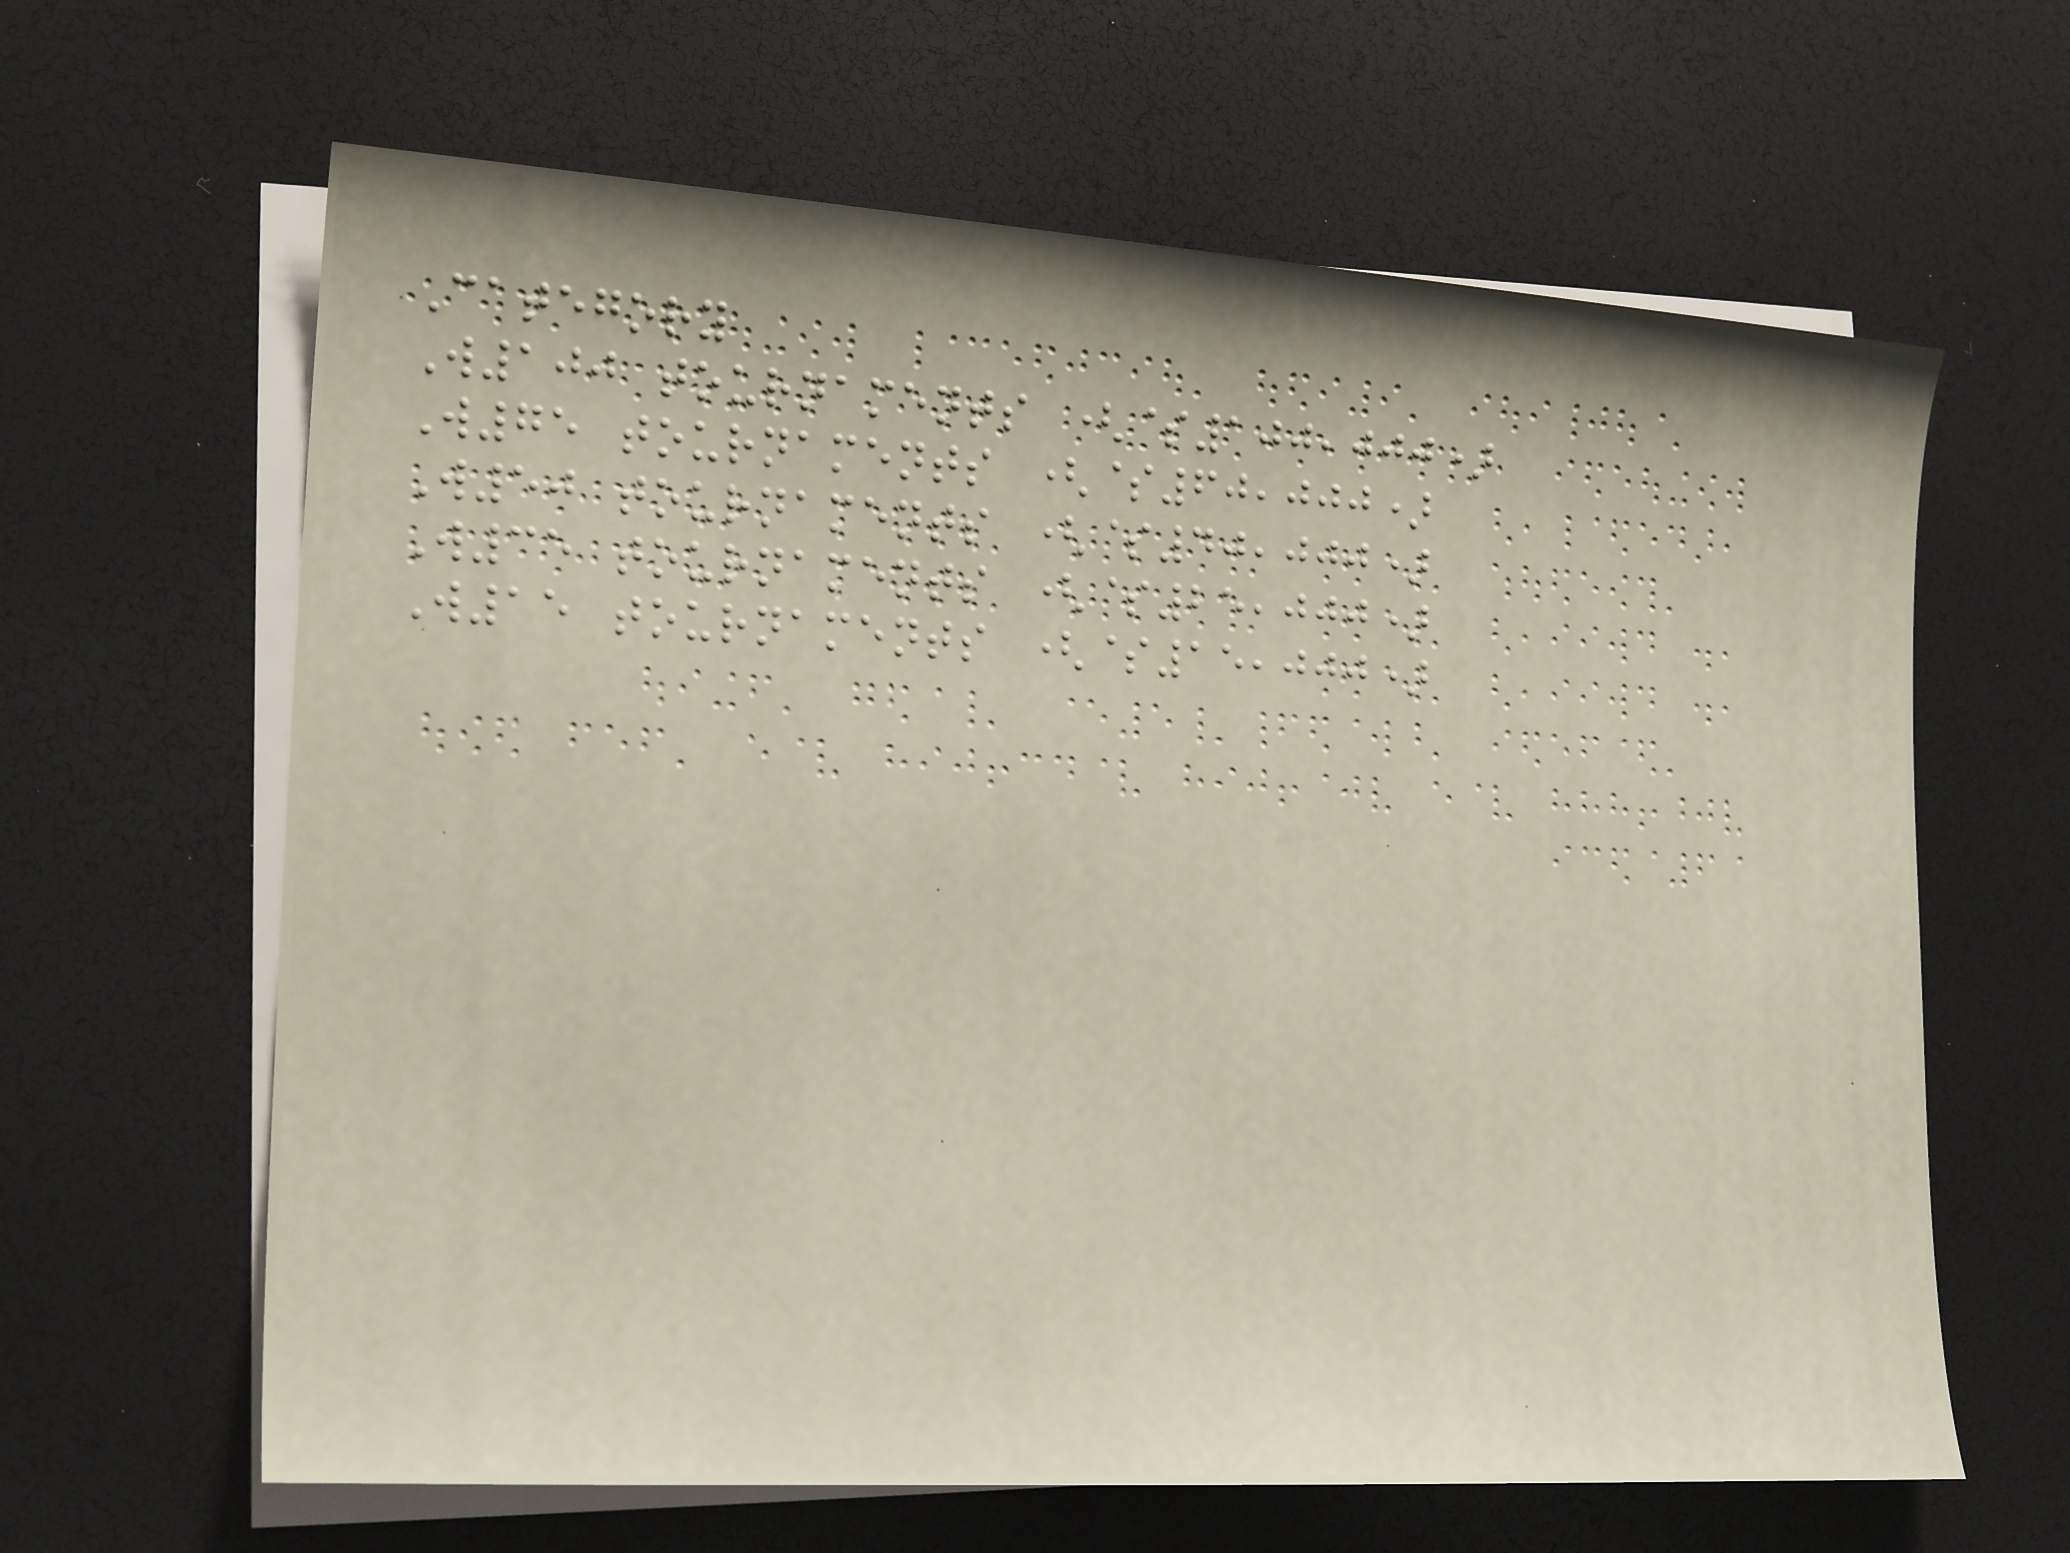Category
W100 tournaments ($100,000)
W75 tournaments ($60,000)
W50 tournaments ($40,000)
W35 tournaments ($25,000)
W15 tournaments ($15,000)
